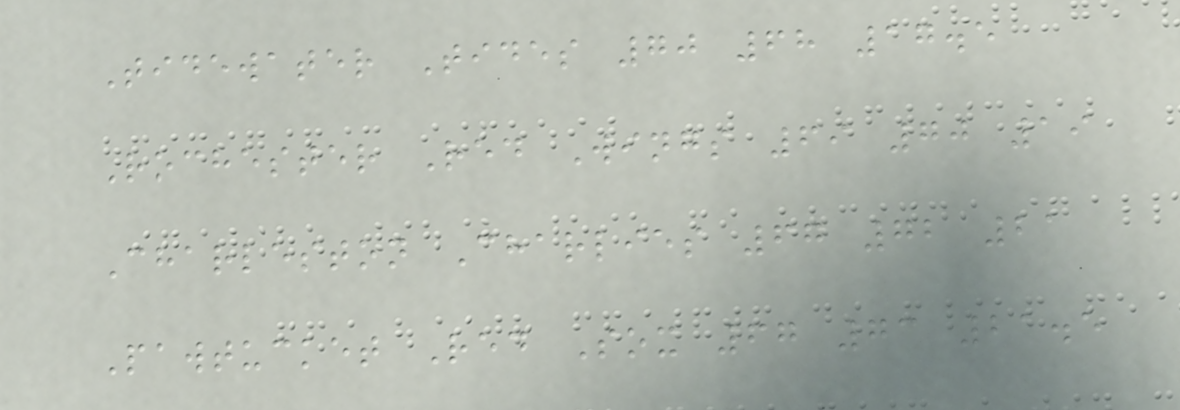Tidewater Tides 70 68 17.5
Rochester Red Wings 69 70 19
Charleston Charlies 67 72 21
Pawtucket Red Sox 67 73 21.5
